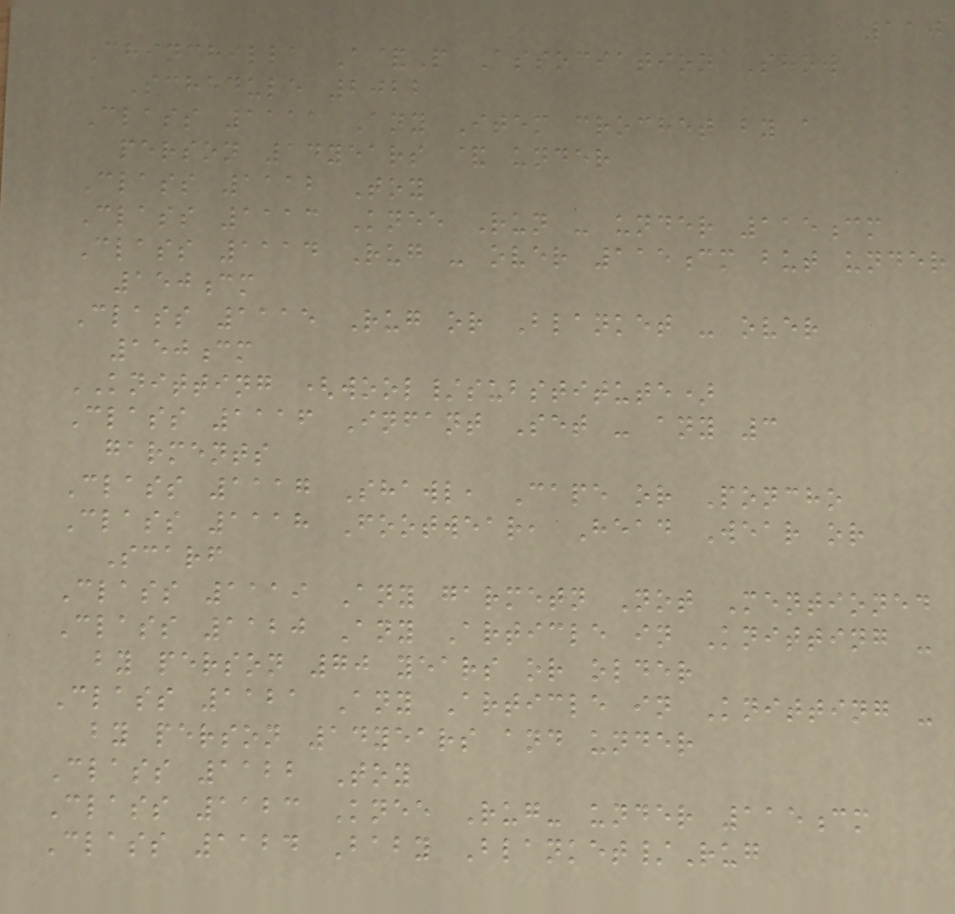110
Chinchilla A&P Association Show
Schedule 2022
Class 1111 Any Item crochet by a
person 14years & under
Class 1112 Toy
Class 1113 Knee Run - under 115cm
Class 1114 Rug - over 115cm but under
150cm
Class 1115 Rug or Blanket - over
150cm
KNITTING (wool/substitute)
Class 1116 Infant Set - any 3
garments
Class 1117 Shawl, Cape or Poncho
Class 1118 Footwear, Head Wear or
Scarf
Class 1119 Any garmetn Not Mentioned
Class 1120 Any Article in Knitting -
by person 70 years or older
Class 1121 Any Article in Knitting -
by person 14years and under
Class 1122 Toy
Class 1123 Knee Rug- under 115cm
Class 1124 Baby Blanket/Rug
